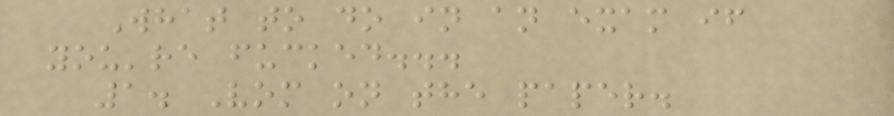What to do in an exam if
you're fucked...
1. Vom on the paper.
